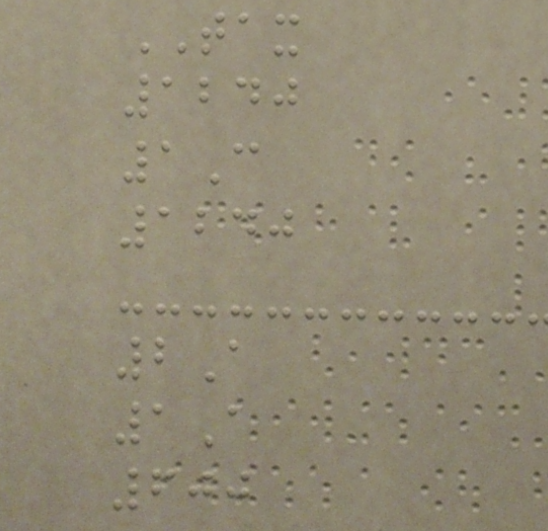TAX
1240
1C
1240
2A
1A
600
